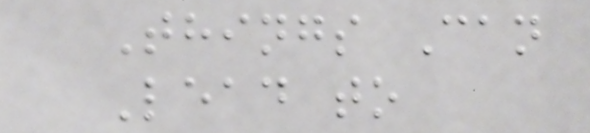Things Can
Lead to
